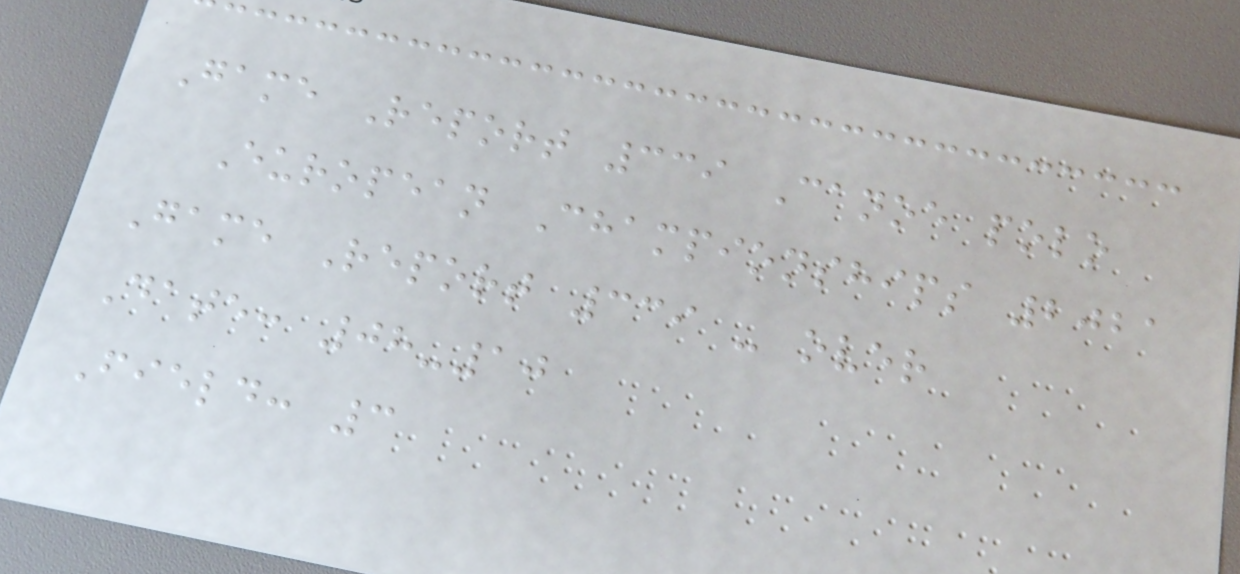Game Report 339 Canoe polo
European Championships 2021
Game Report 339 - over
Date: 08-10
Field: 3
